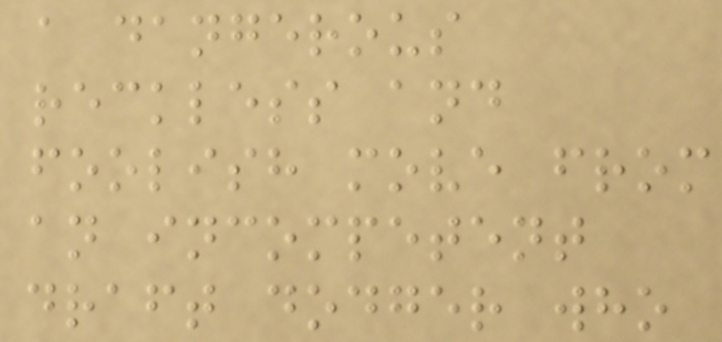a dangerous
reckless and
foolish move from
an incompetent
draft dodger who
